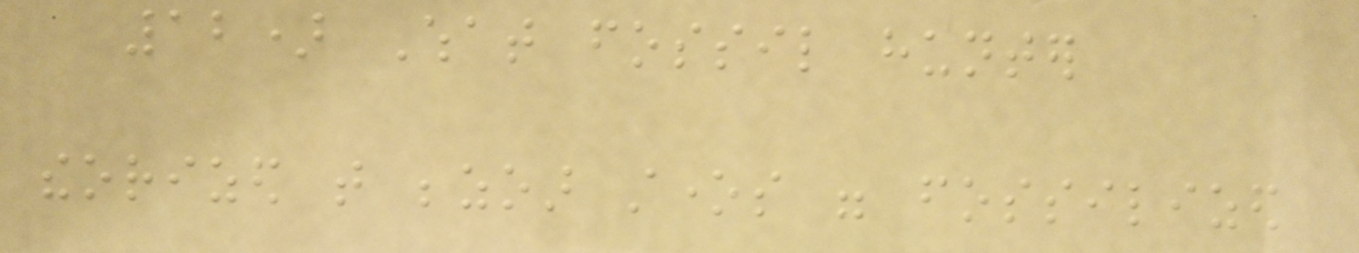12) What fossil hunter
theorized that bezoar stones were fossilized
